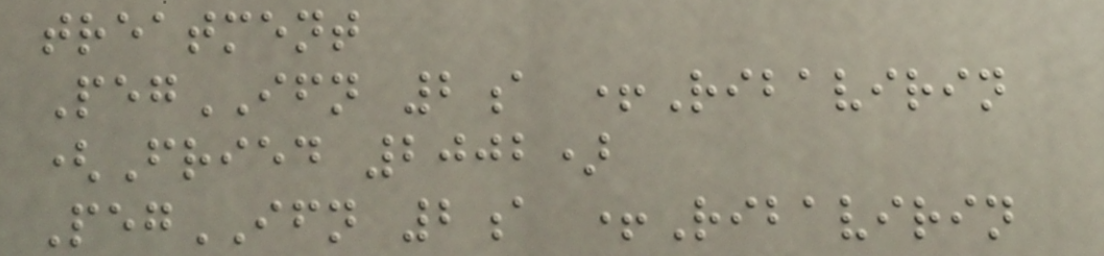treatment
PegIFN 2a +Ribavirin
(Fried 2002)
PegIFN 2a +Ribavirin
